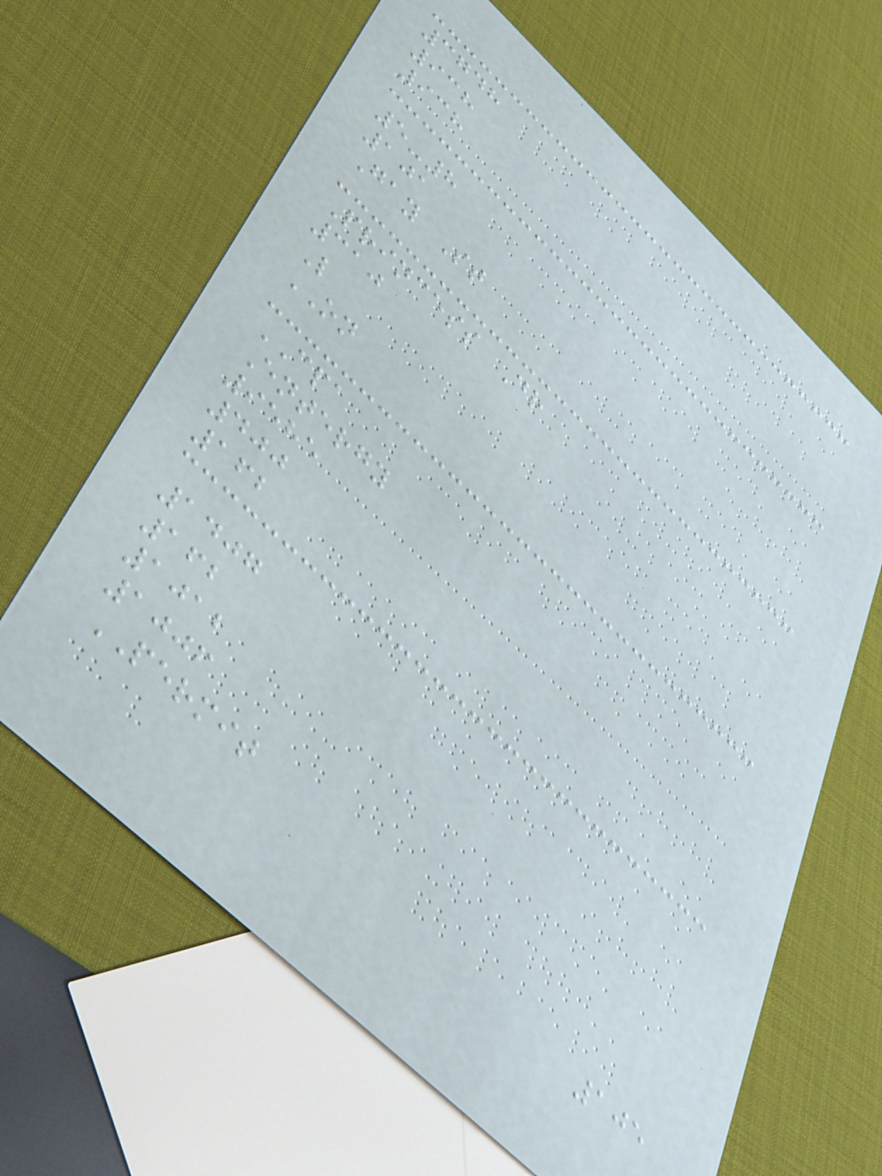3748
938
938
5-8
101
Gay St
Princess Dr
310
L
ON
CPA
Entergy
9585
400
162
1407
162
1012
1006
PERMIT
105
